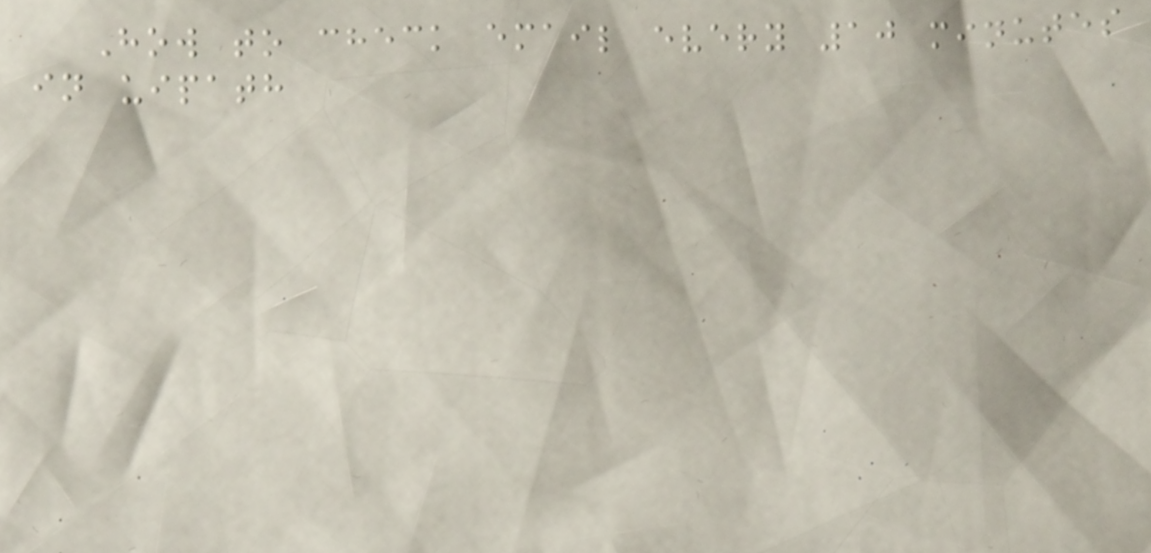How to check email every 10 minutes
in uipath
